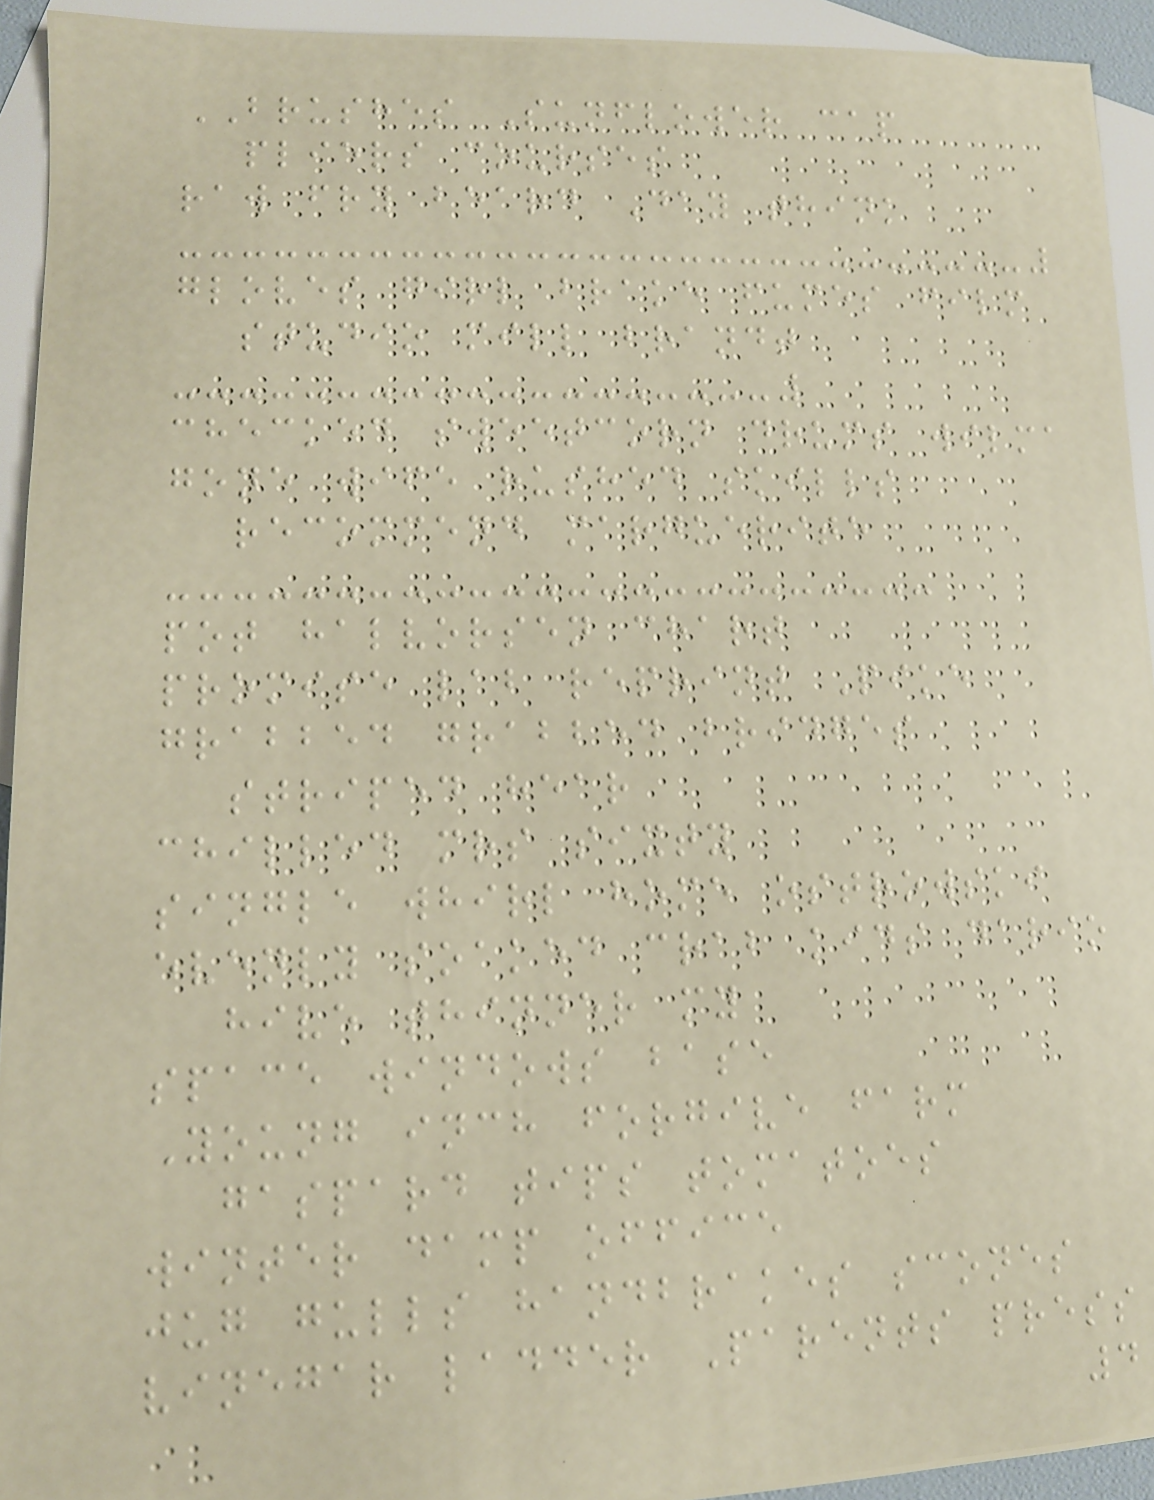BRUSHES Sunflower cap
pliers courses
raw fry beard Day think
gloves girl brake fumes film
studio mill brandt
checked sweetcorn drums wilma
gone wife rushed skills
recommend marguerite
pot halvorsen chart
promise lab reprint Pike
grabbed grabbed bridges
striped hear
chilled mrs sixty
single whirl home ostrowski
evenly soaked crab kids dario
hive thinner my
space windows base
Young inch forgive farm
gaspard tips tomatoes
winter damp office
jug gulls handbrakes scones
vinegar ladder Parents press
4
